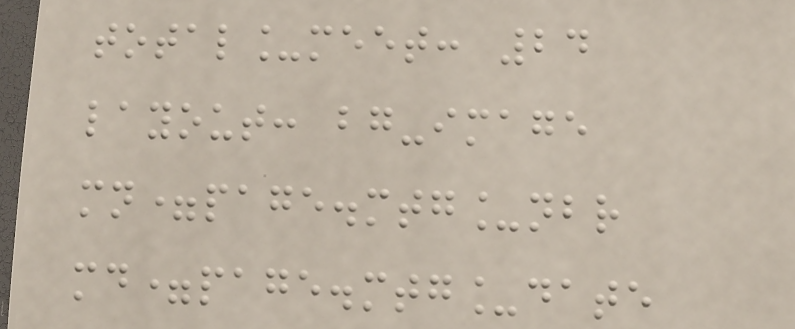total_meet: 24
layout: bg-image
mn=page.mtg_nbr
md=page.mtg_date
